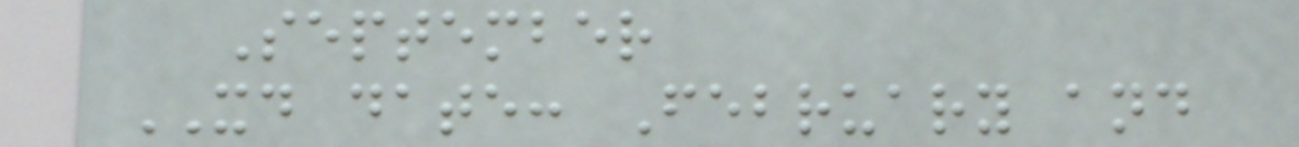September
XD date: February and
